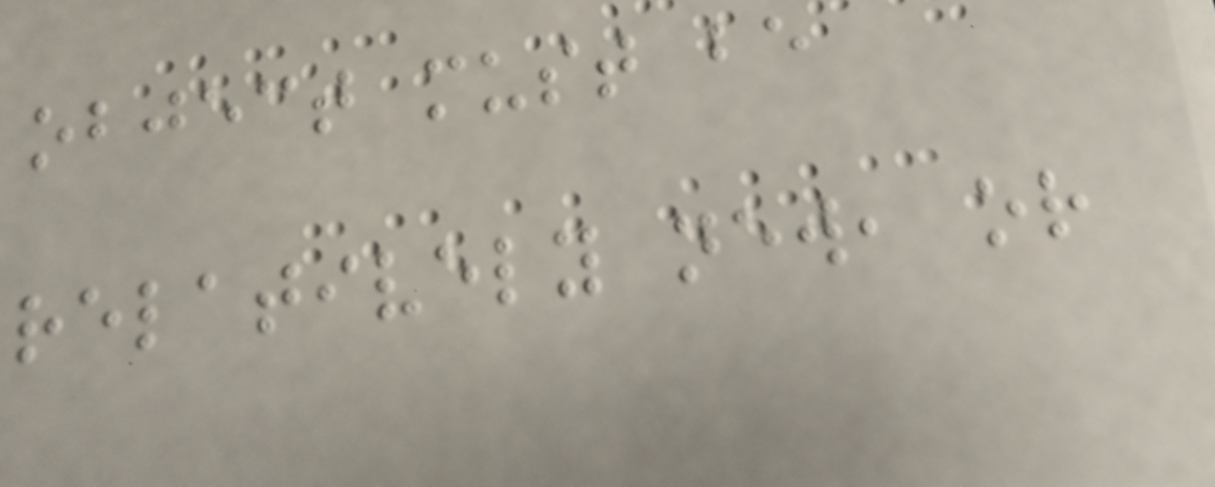object must be
relatively new, or
